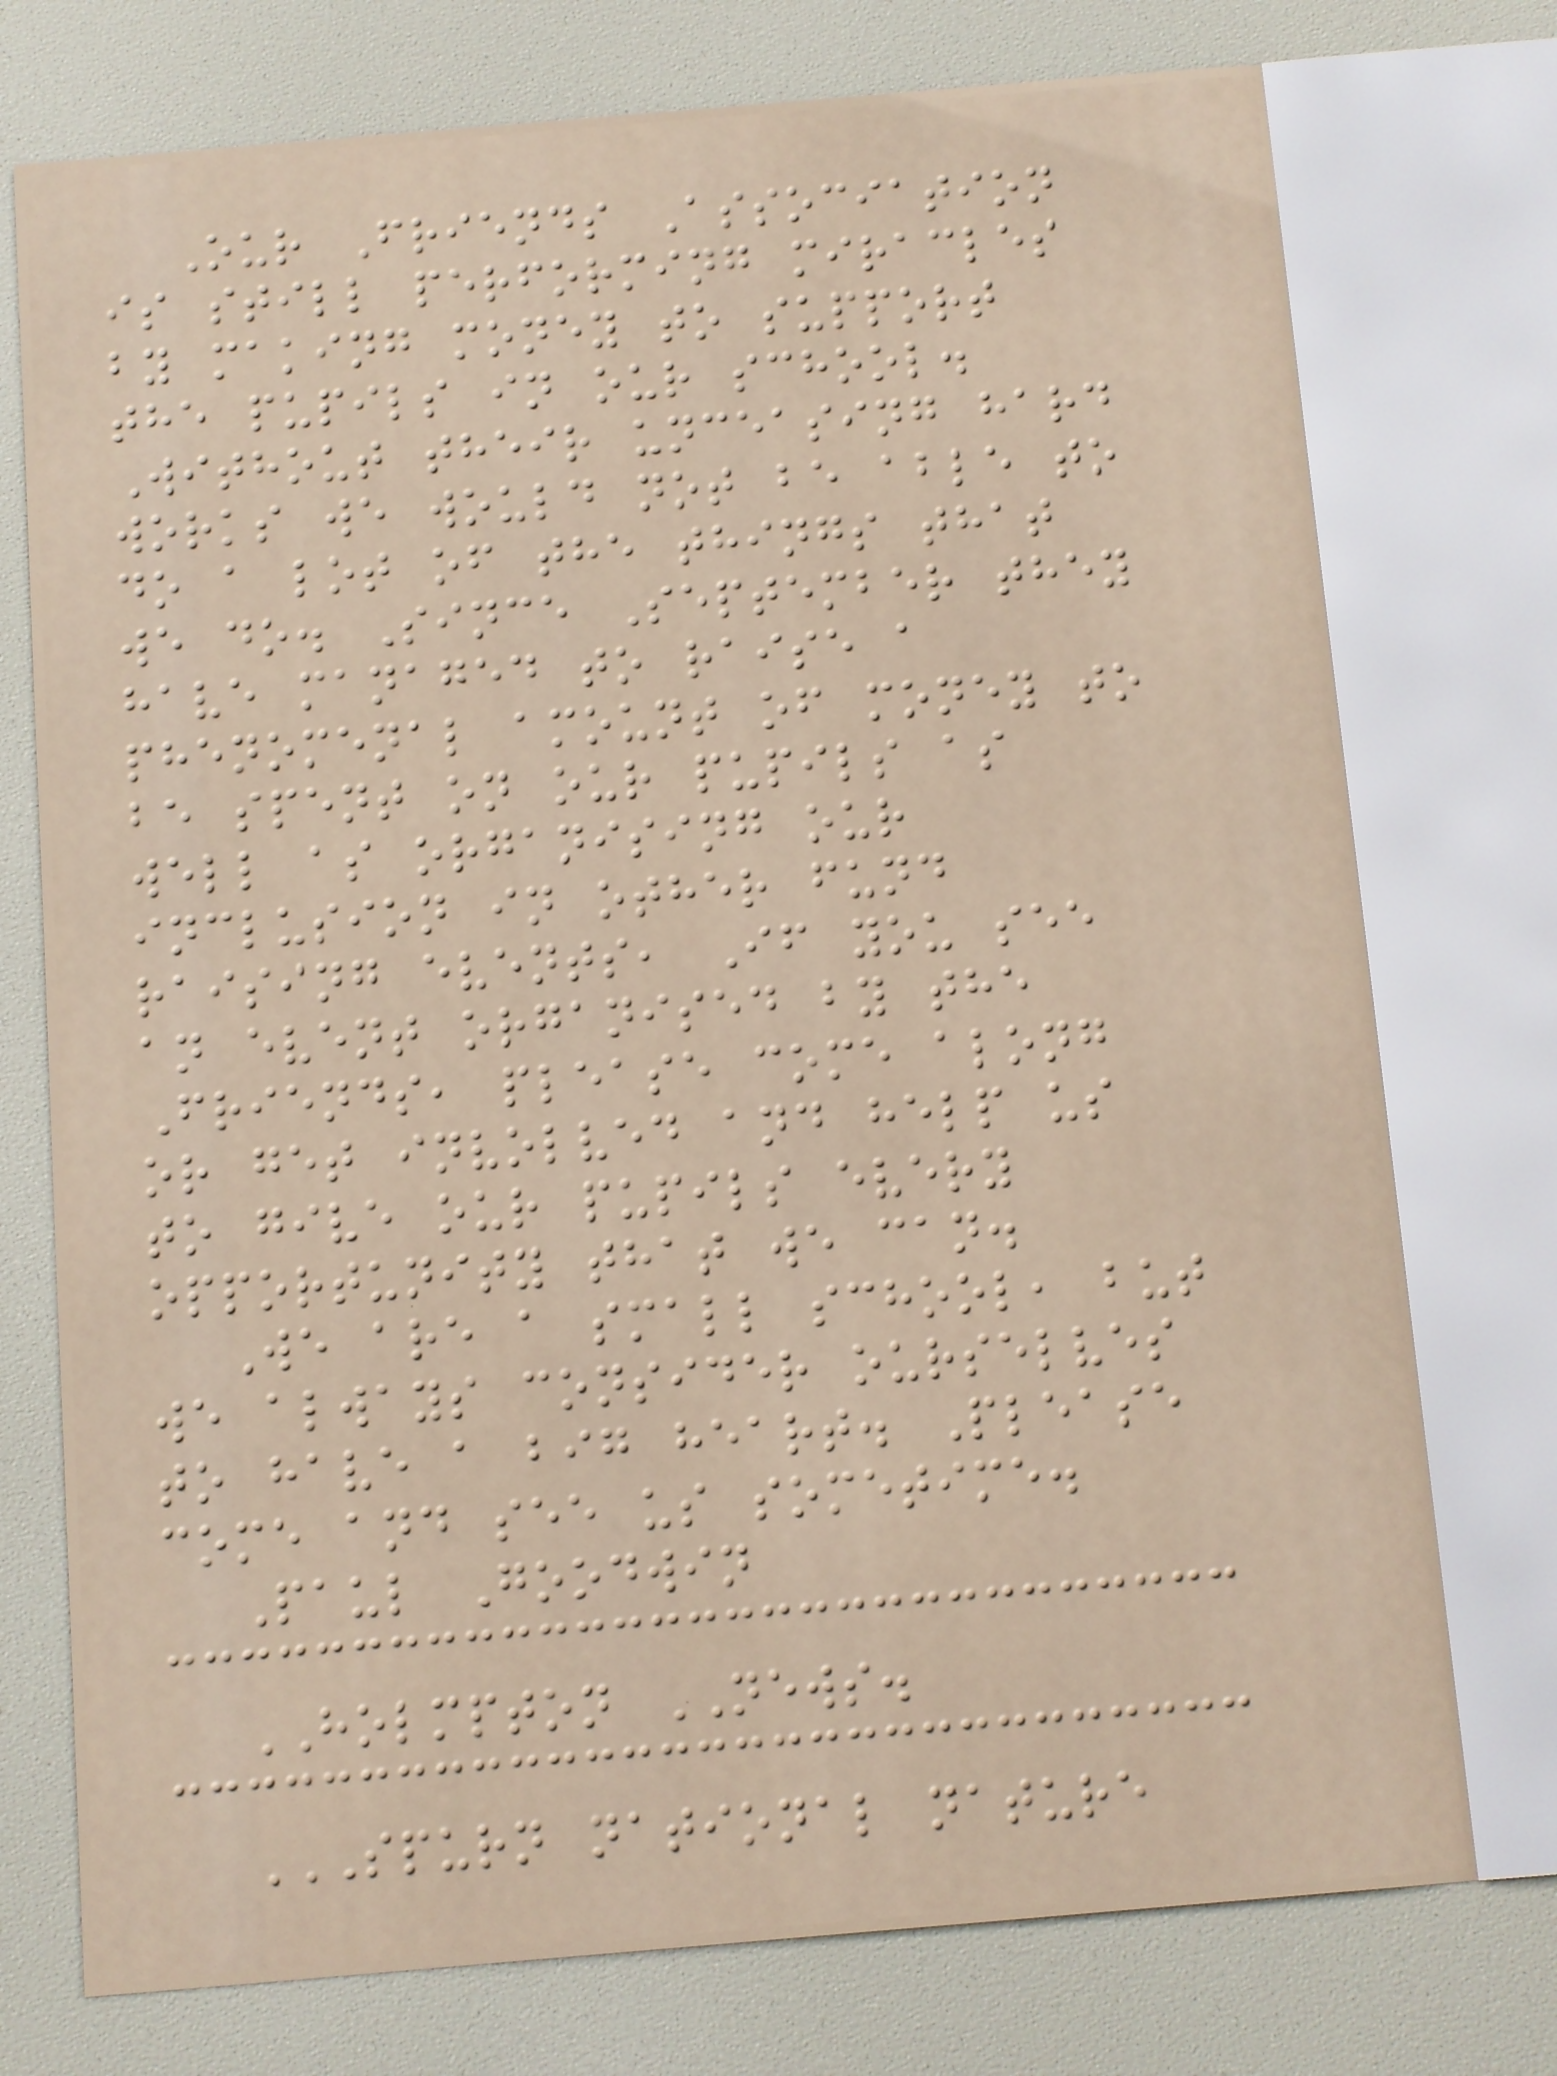Our Friends Association
is still performing miracles
by making money to support
the pupils in our school.
Without their unceasing hard
works we would not be able to
do a lot of the things that
we do. Since September they
have managed to raise a
phenomenal amount of money to
be spent on our pupils as
well as organising our
inclusion in other fund
raising events, If you see
an event organised by the
Friends, please come along
or get involved and help us
to give our pupils every
opportunity that we can.
We are a small school, but
we always consider ourselves
to have a big heart. Please
come and see us sometime.
Paul Goodwin
HOLMPTON NEWS.
SPURN NATIONAL NATURE
